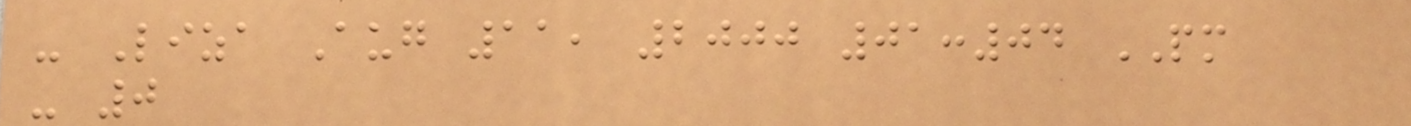- Liza Aug 11, 2000 01:04 PM
- 0
